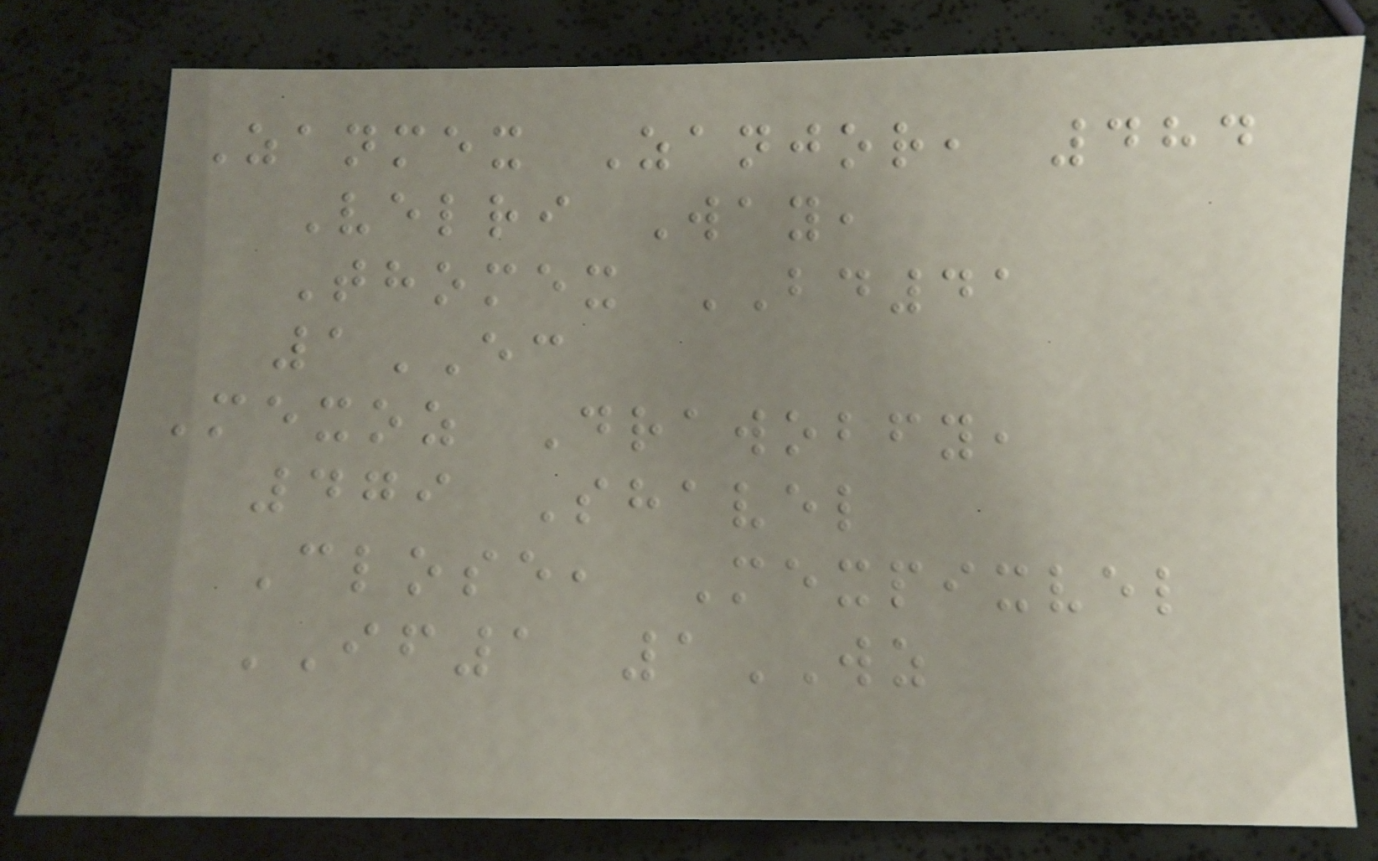Zanmex Zanjor, 484
Velri Way,
Thomex BD41
1EC
Mexoz Drawobfy,
479 Shavel
Close, Mexpixvel
IF1 1WZ
